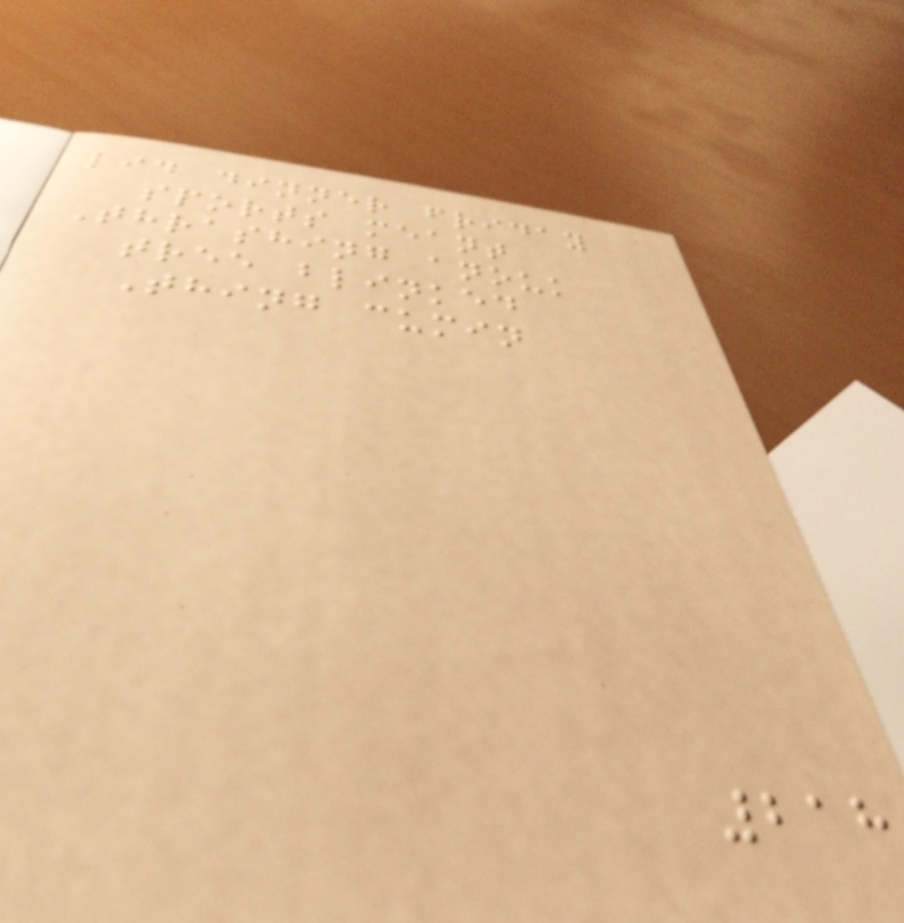lid dinner friday
sports meant
Thrashing anouk
tree blinked
Thing cumin
218
